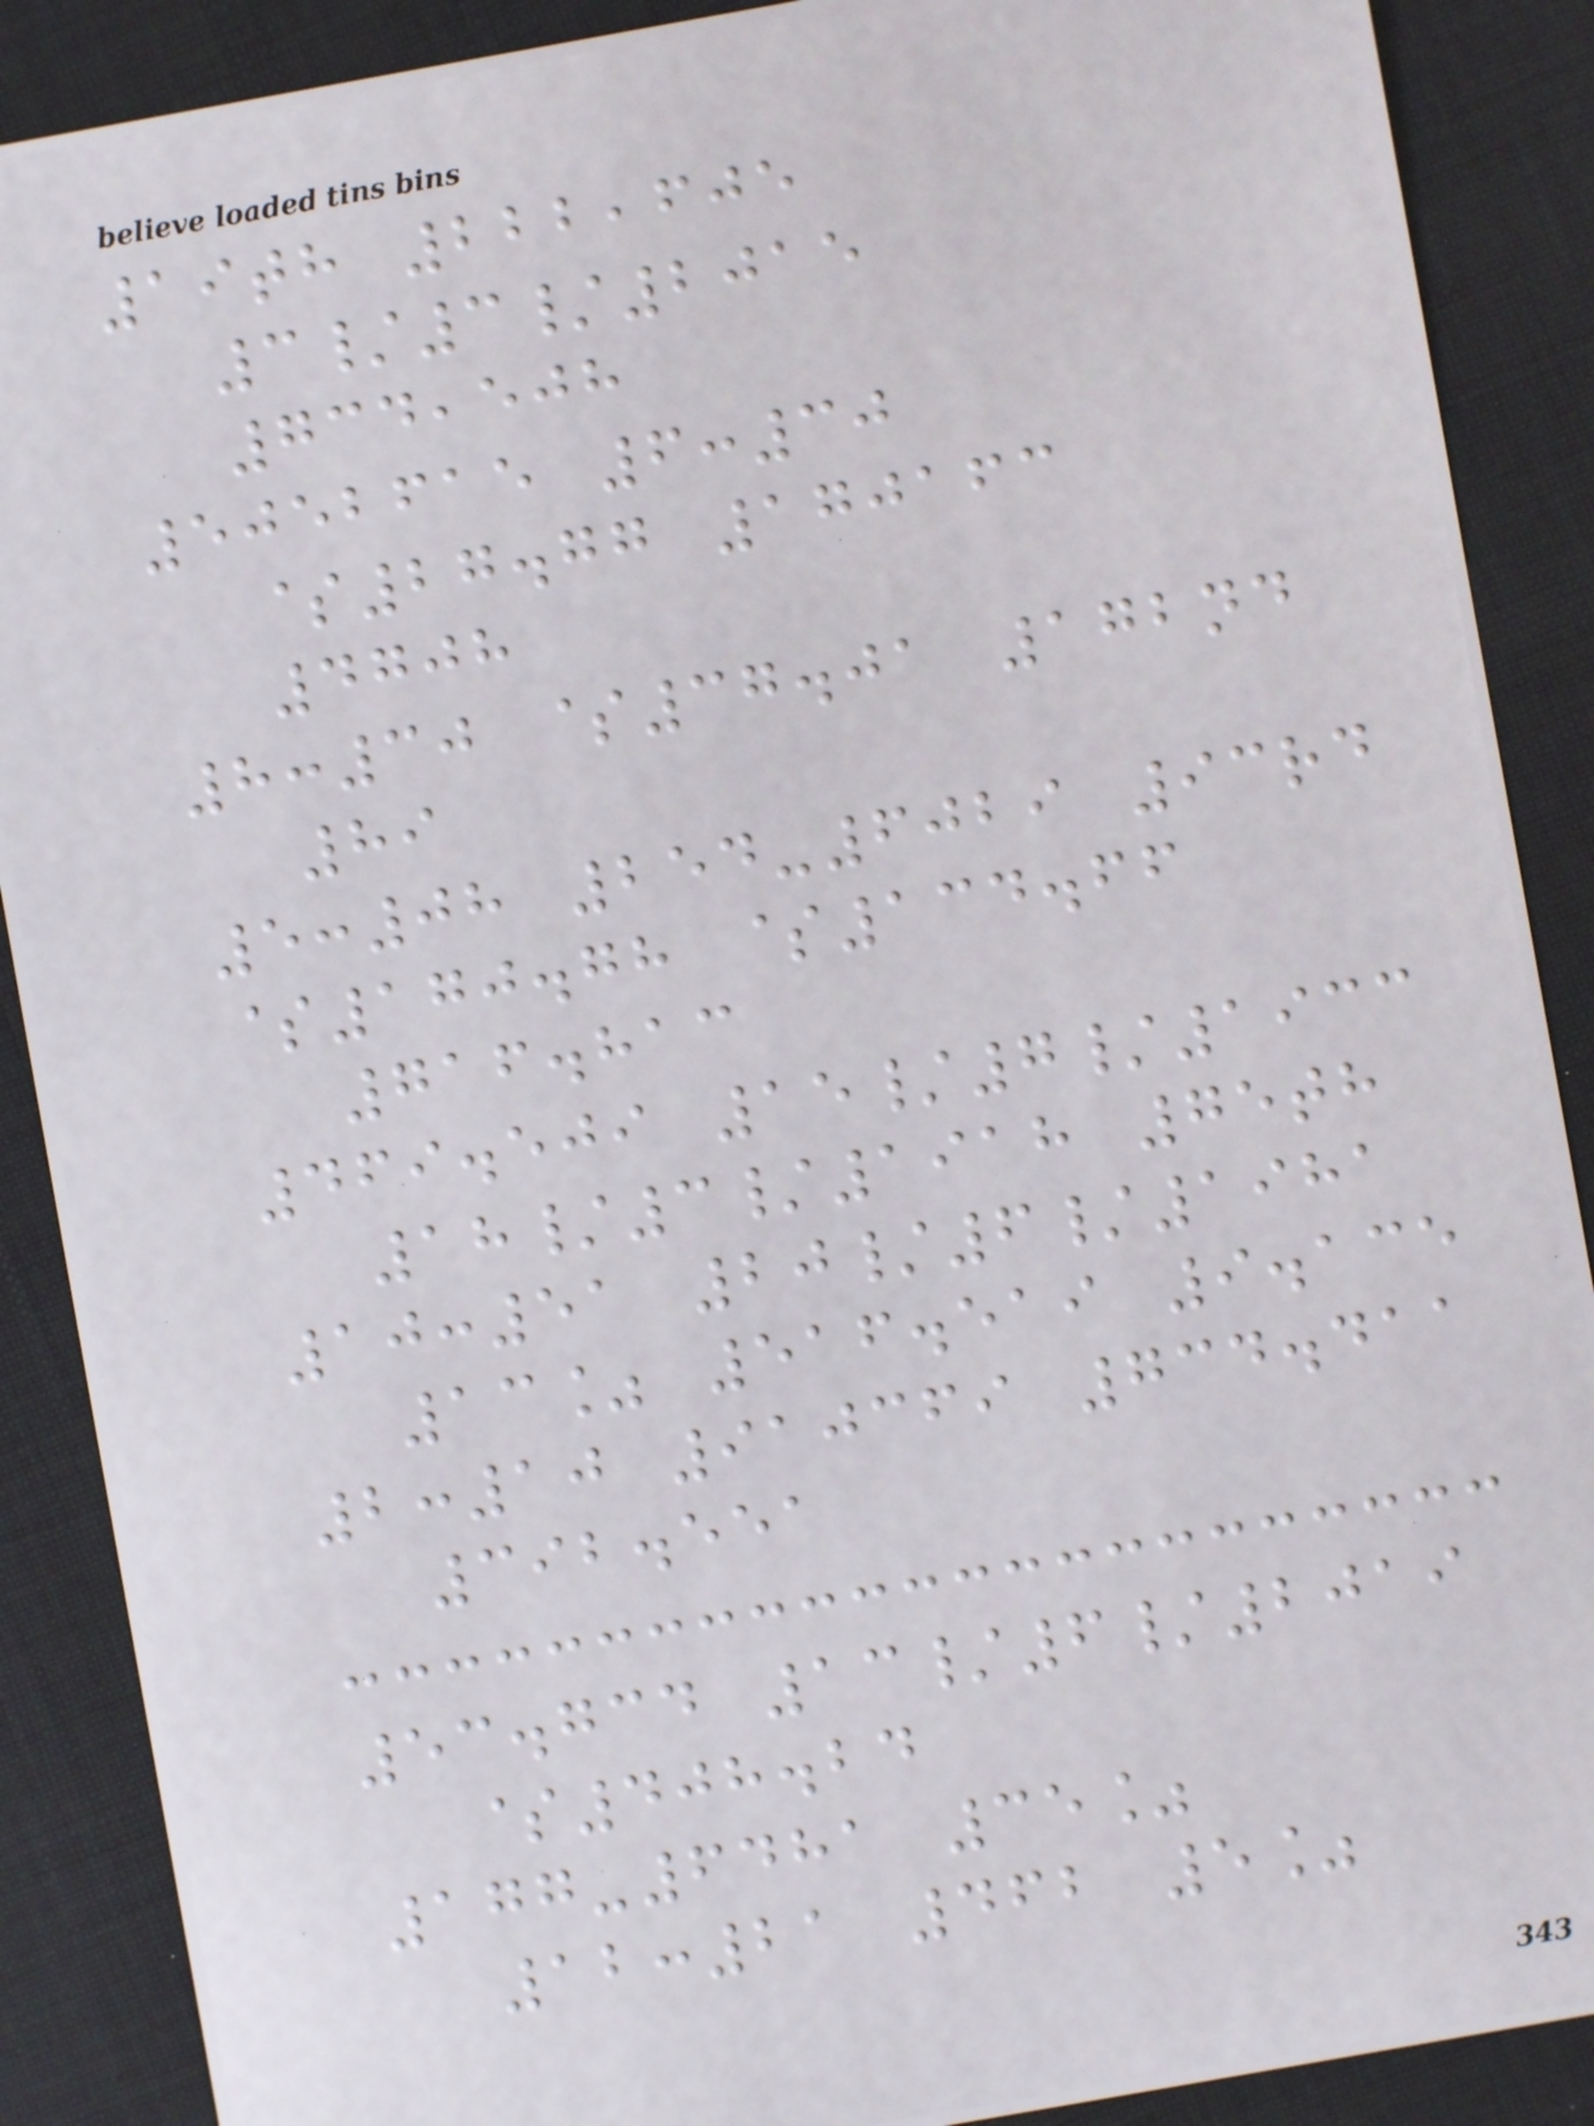19th 222,605
3/3/2015
734,508
5052615 6:30
$27.77 170163
4708
8:30 $37.01 172nd
89
5:08 254-6029 93rd
$170.78 $134.66
716.813
469.509 15/7/1933
18/3/1918 75th
10:51 20/6/1981
13% 516.519 9.135
2:10 910369 734.411
392.551
53.734 13/6/2019
$408.24
177-6481 35%
12:21 462 5%
